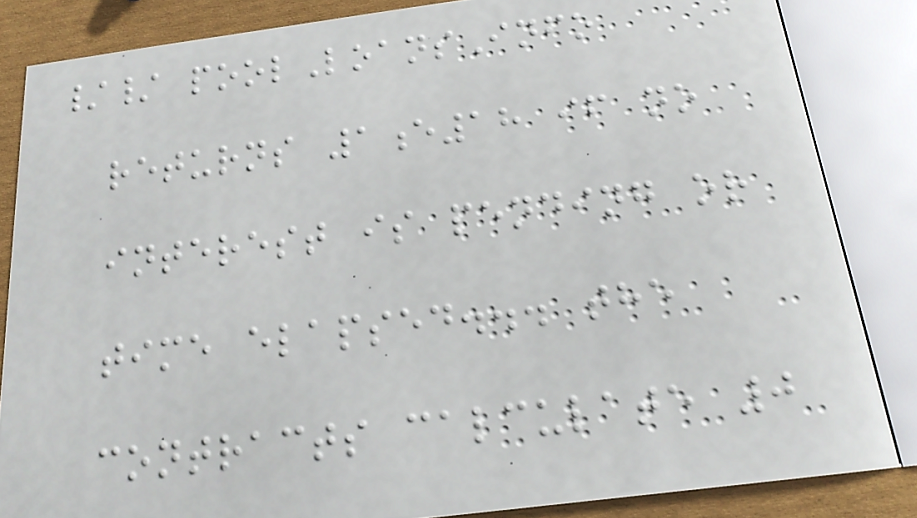// poolLoansInfo
returns 1e18 if no
interest is pending or
time elapsed... the
contracts calculate 0
